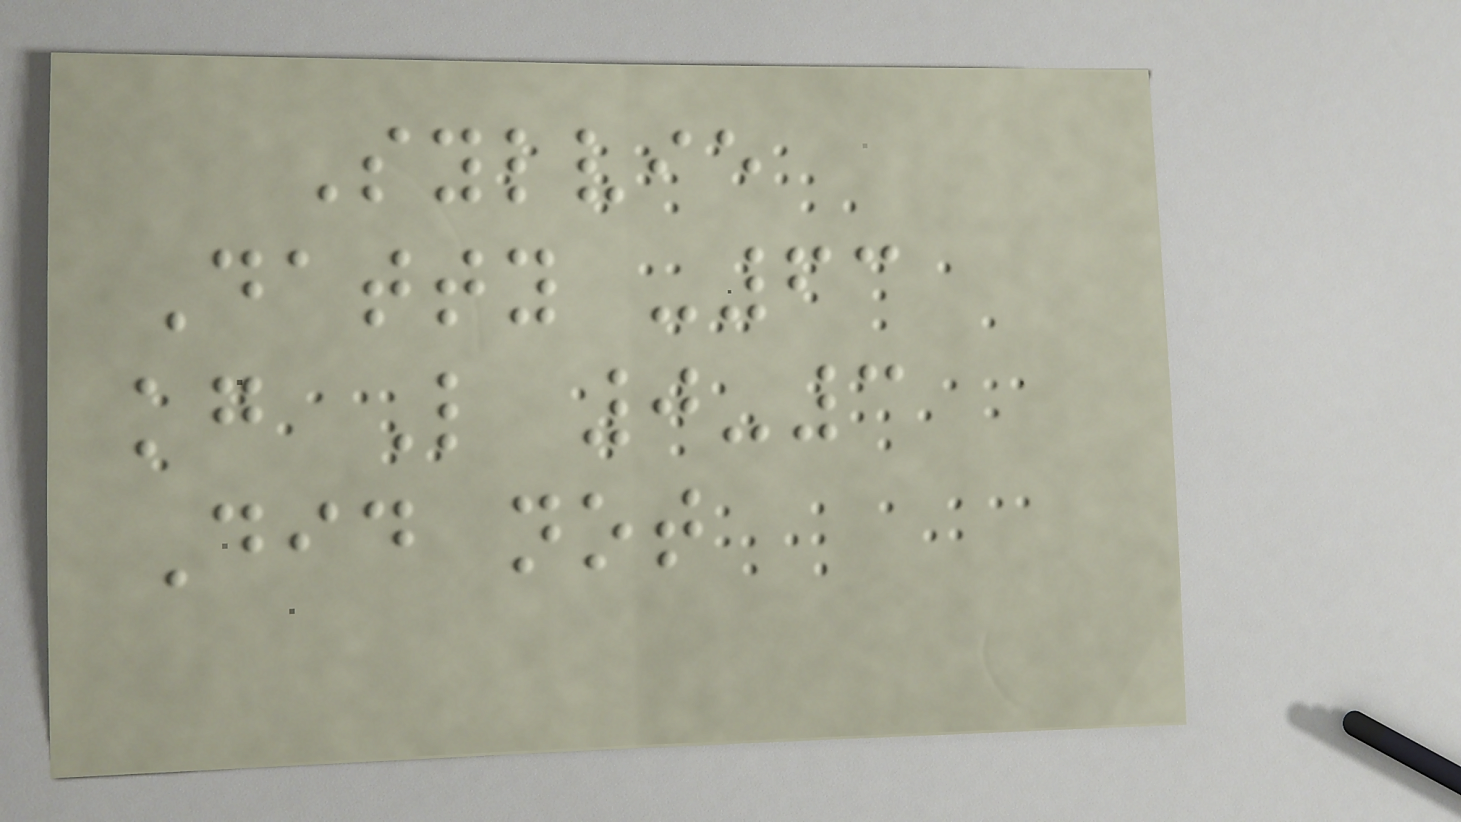Sylvie
Datty -63
kg L 0-3
Did not
